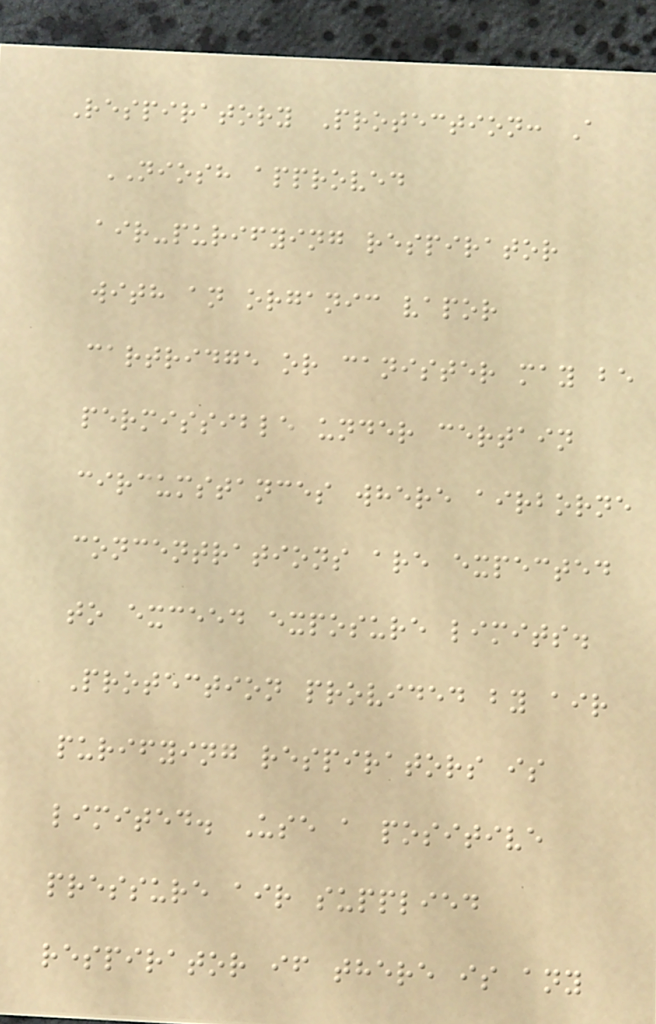Respiratory Protection: A
NIOSH approved
air-purifying respirator
with an organic vapor
cartridge or canister may be
permissible under certain
circumstances where airborne
concentrations are expected
to exceed exposure limits.
Protection provided by air
purifying respirators is
limited. Use a positive
pressure air supplied
respirator if there is any
